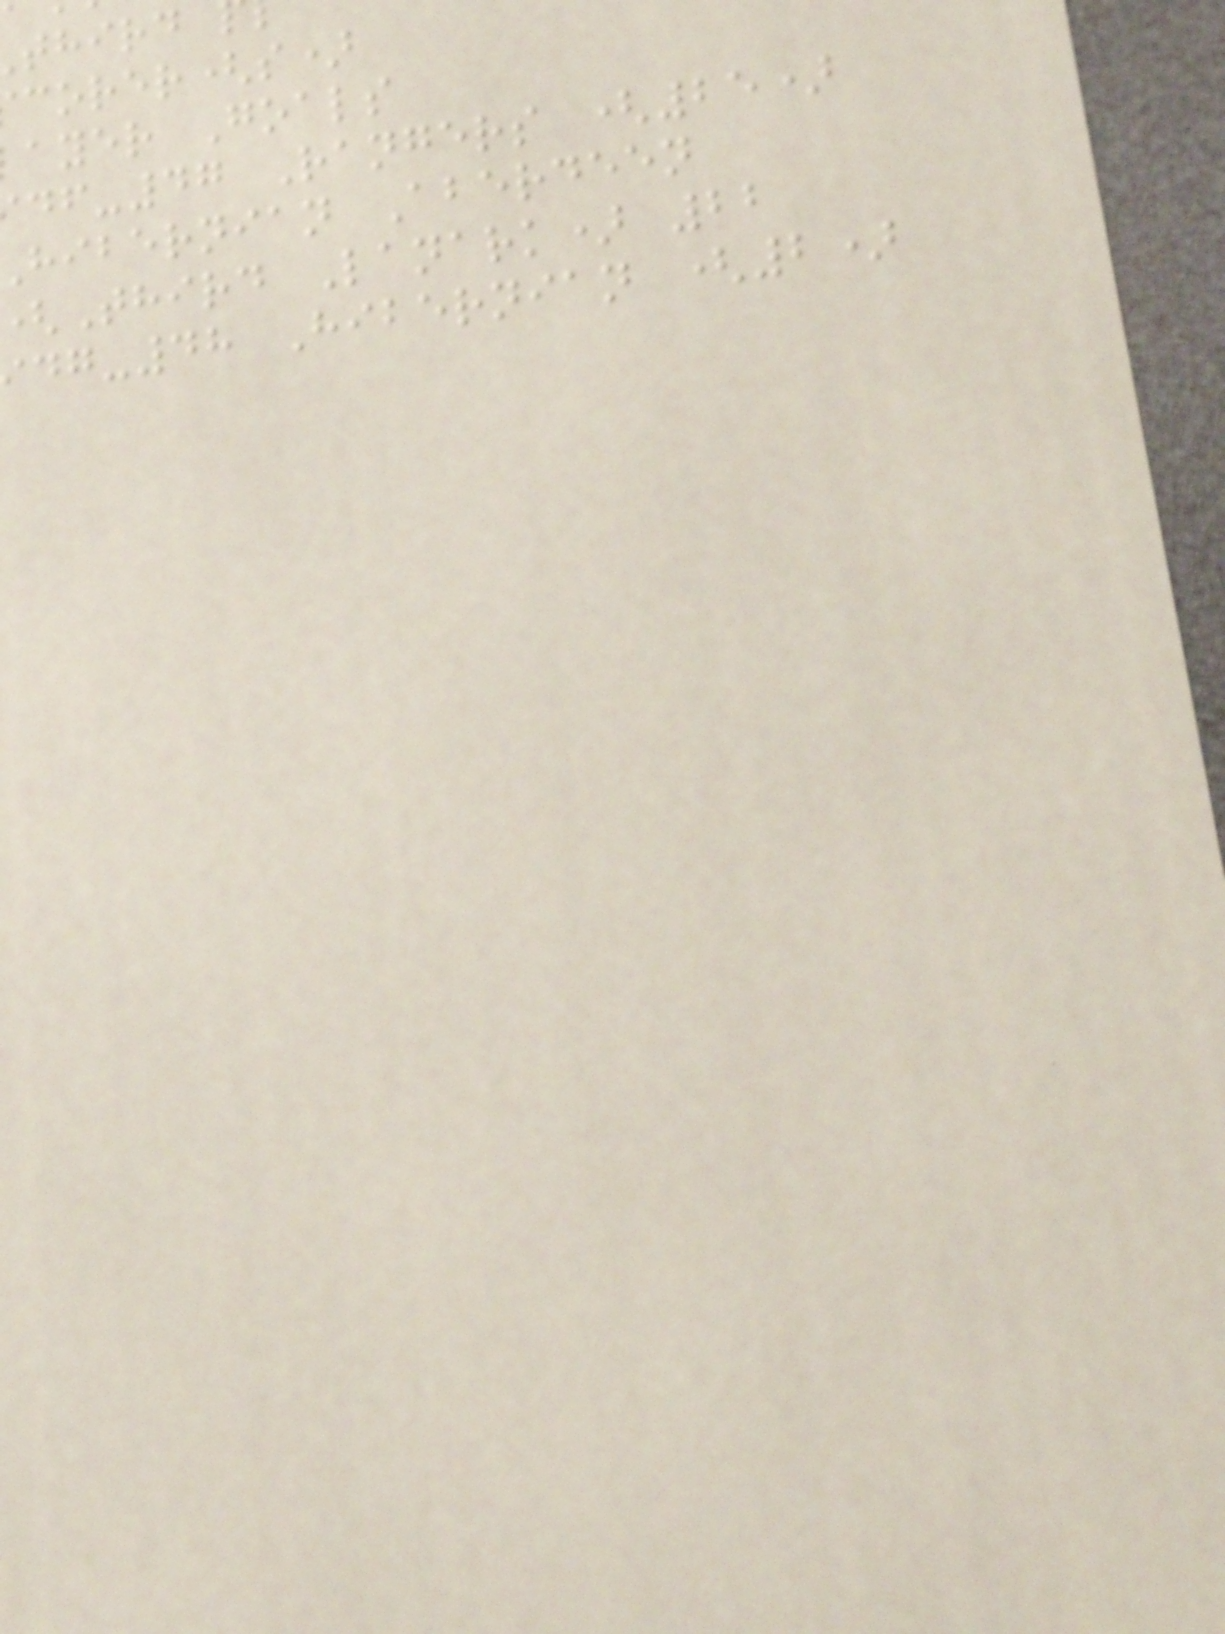third
corer(s)
ayer Goals
-47 Rangers (25)
hibernian Aberdeen
Third Lanark) 22
-48 Hibernian (2)
